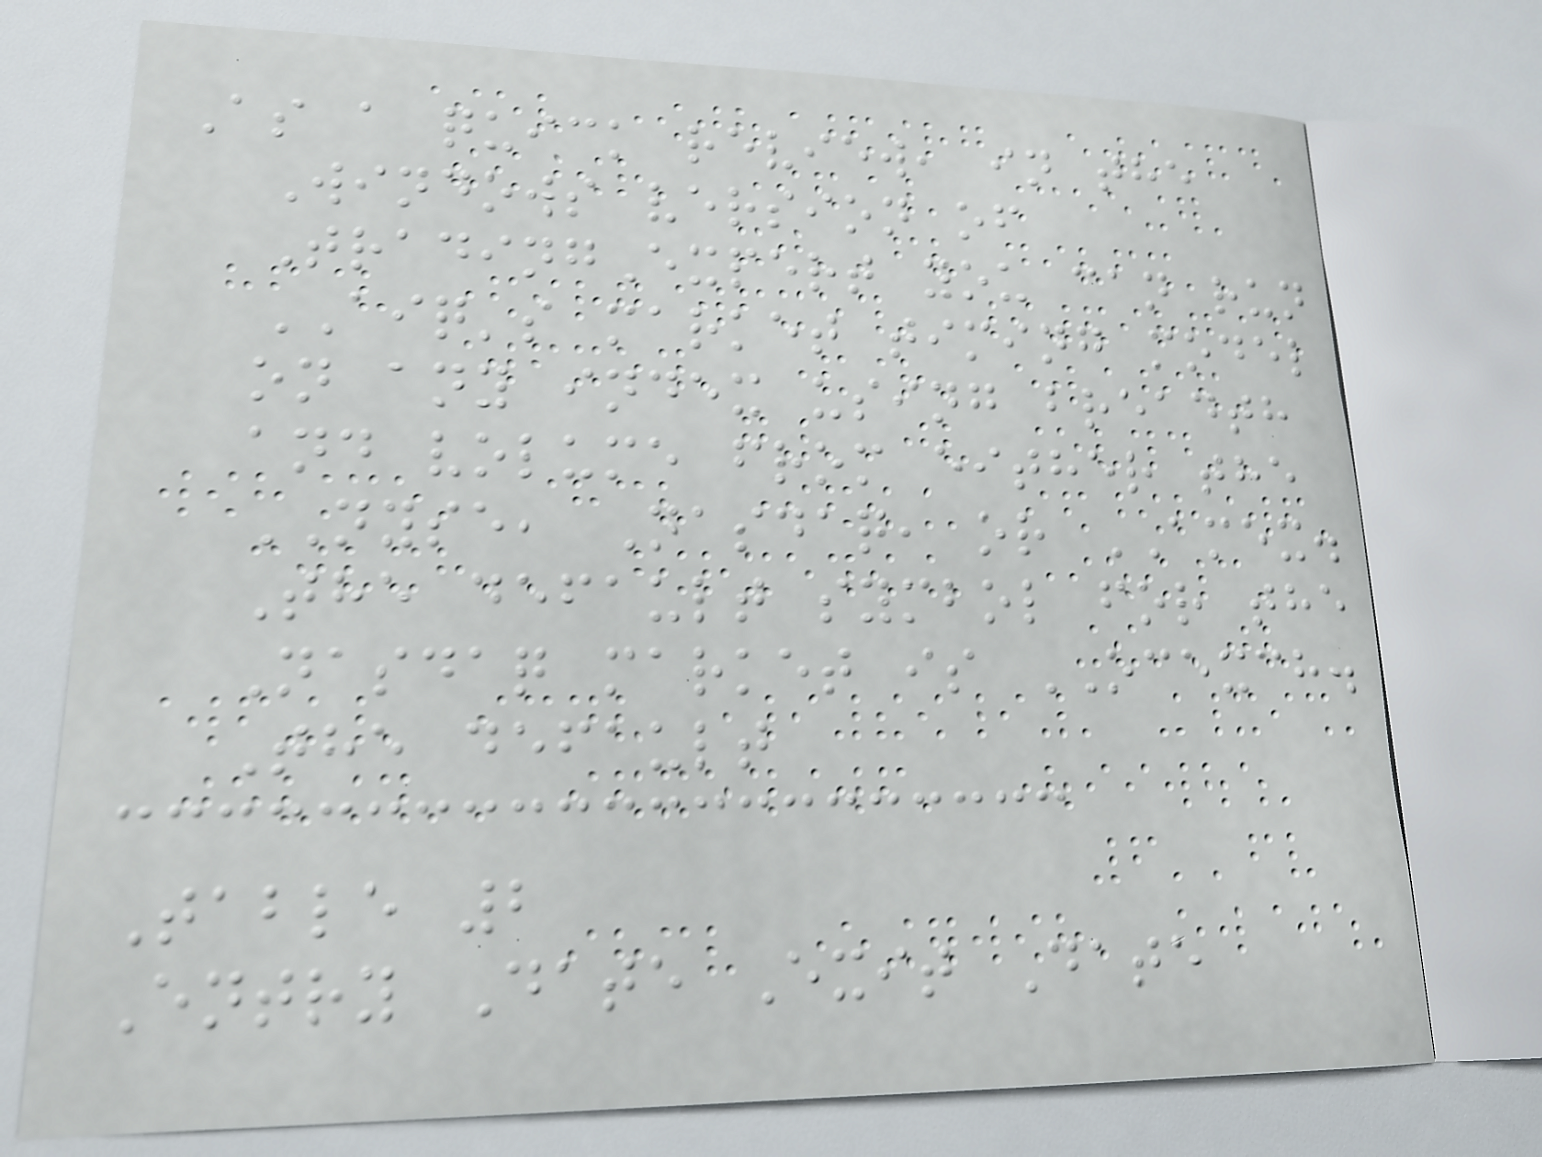As a quick review, in the
Windows version of
TradingExpert you can run
AIQ's market timing model
on any index using breadth
and volume from either the
NYSE, Nasdaq, or AMEX.
The default symbol for the
Nasdaq market is OCEXCH.
The default
Table 2
Entry Date Exit Date
